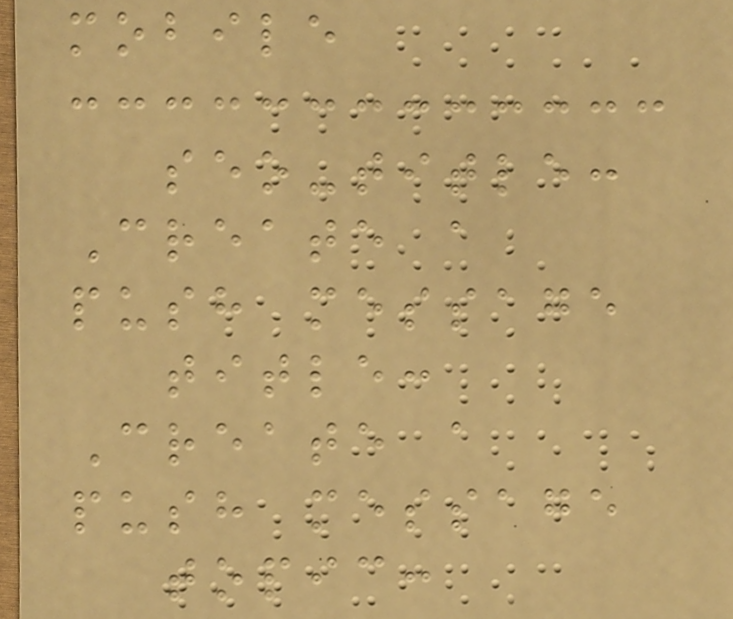mobile
seo-title:
Create a
push message
title:
Create a
push message
topic:
